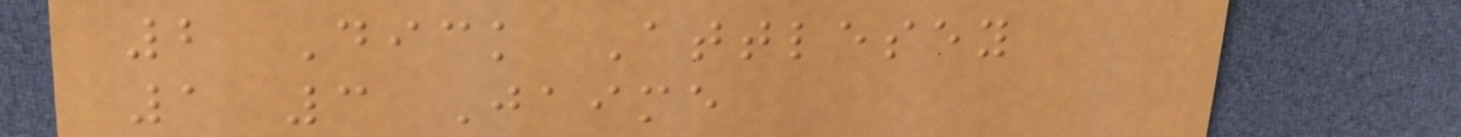2 Dick Attlesey
1 3 Jaime
